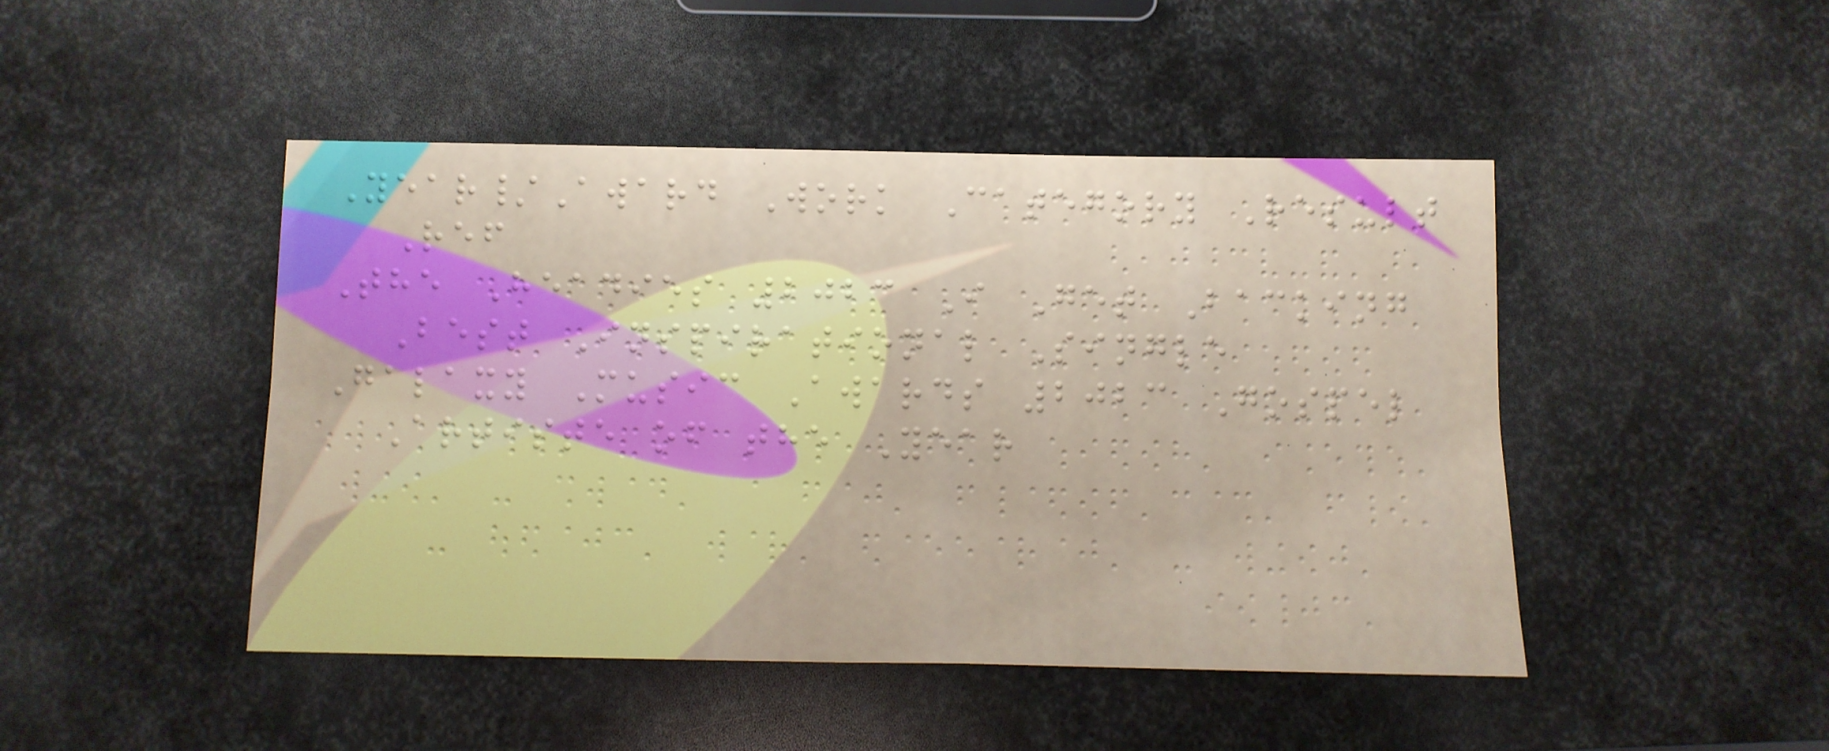Year/Award Work Category Result
Ref
The Headies 2023 I Get Backing
Best Inspirational Single
Galaxy Music Awards 2023 Gospel
Artiste of the Year
